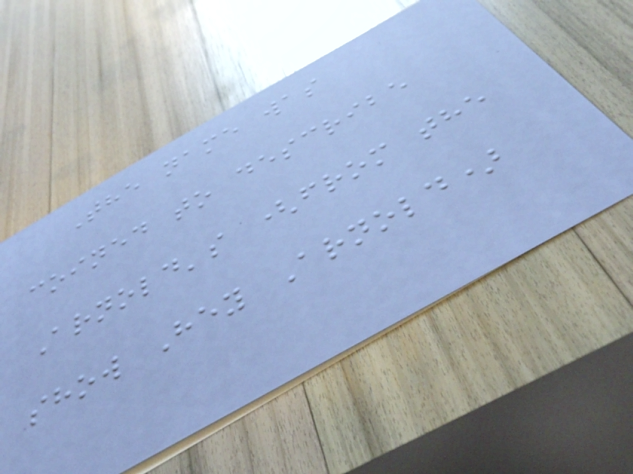The name was
coined to describe
Arnold's (from the
show Hey Arnold)
